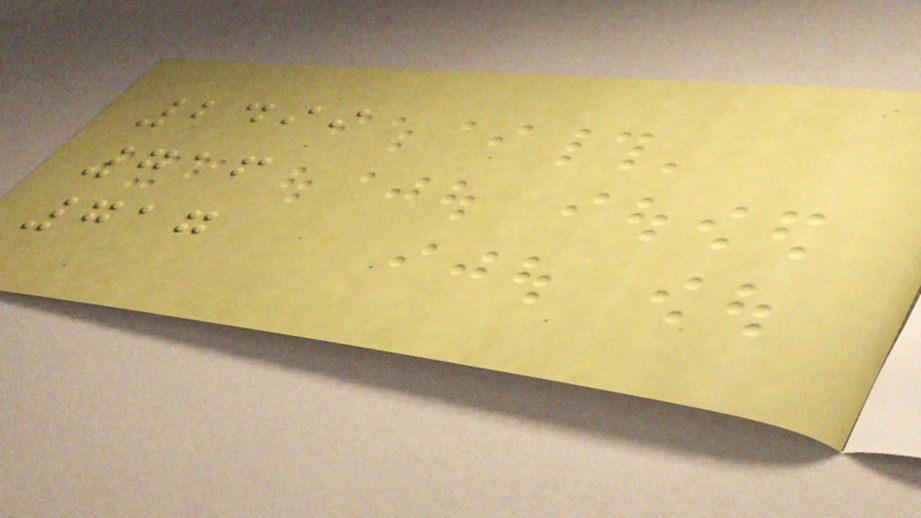2499
716
717
